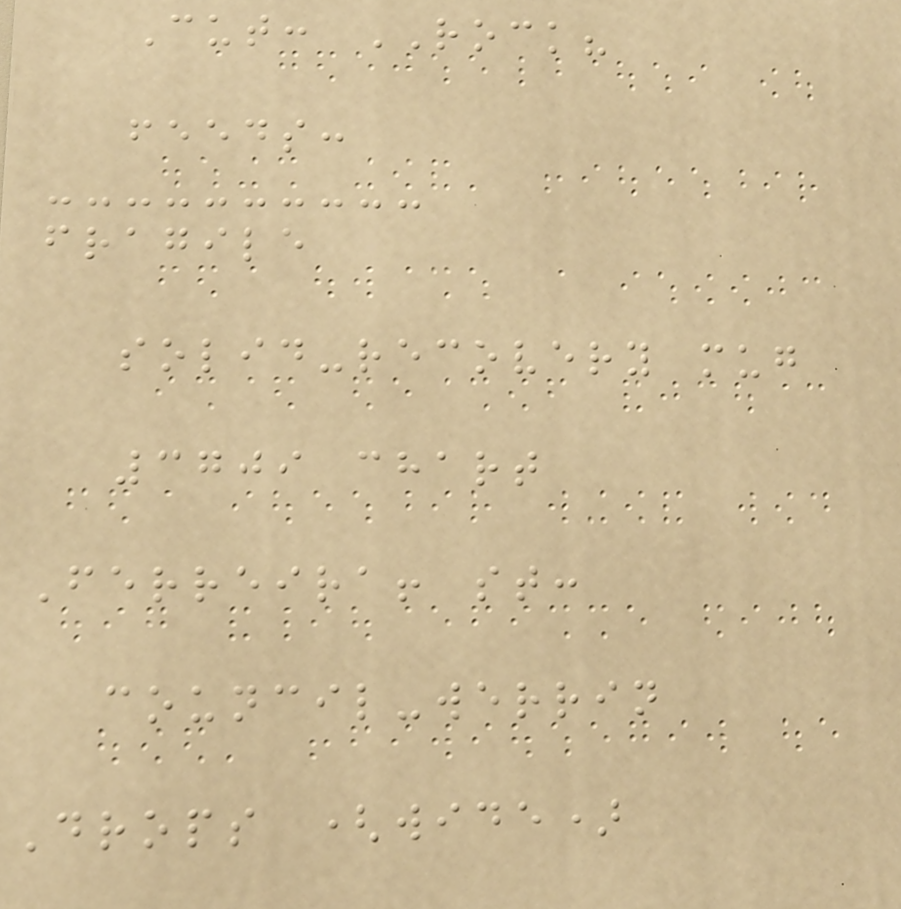Cut: ROCK?
feeds:
fragile
solid-recovery mug
3709 chart
Ferreira! st:
council-werrin
Drops (wide)
